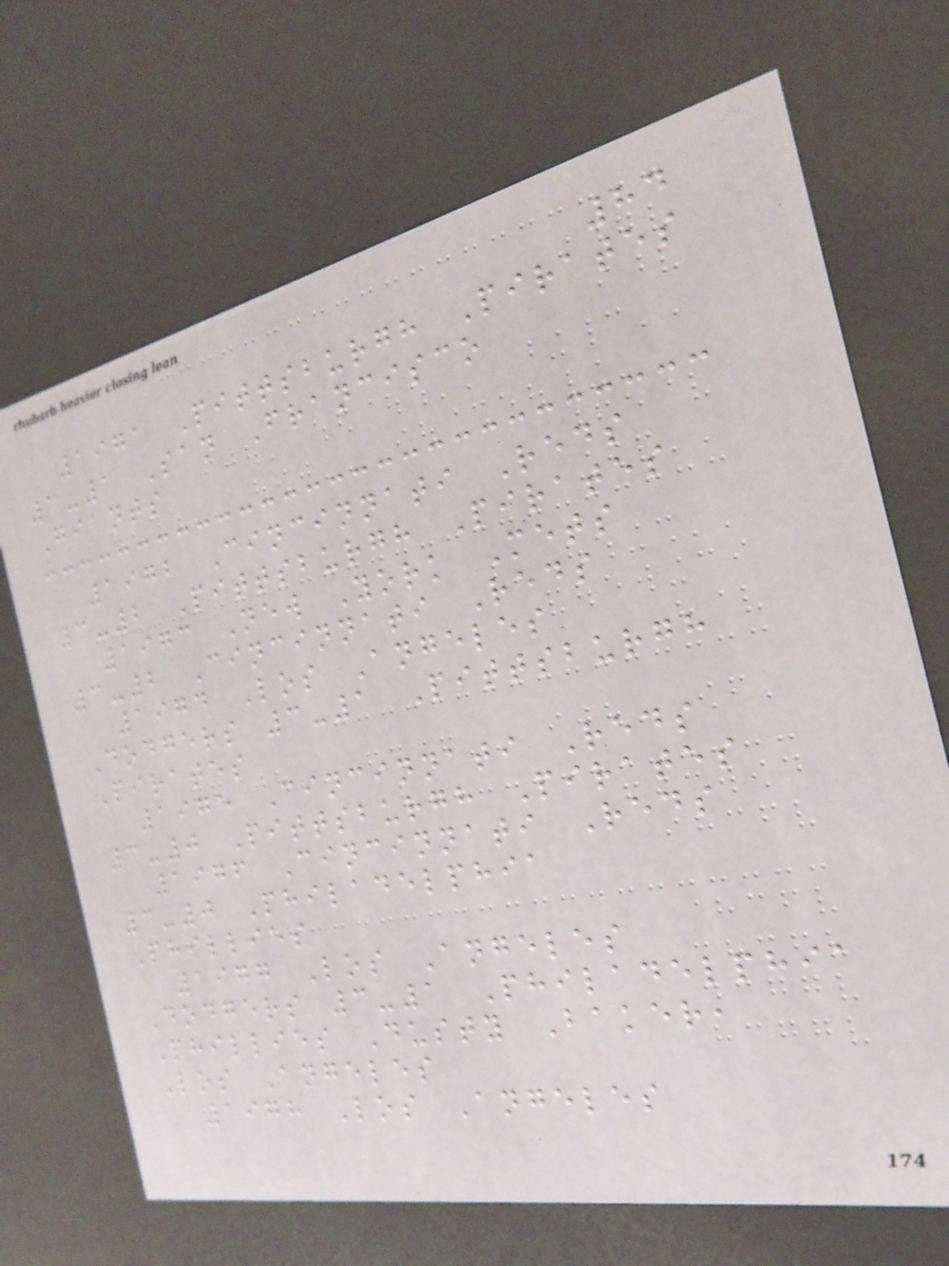84
1971 Pittsburgh Pirates
3-1 San Francisco
Giants
1972 Cincinnati Reds
3-2 Pittsburgh Pirates
1973 New York Mets
3-2 Cincinnati Reds
1974 Los Angeles
Dodgers 3-1 Pittsburgh
Pirates
1975 Cincinnati Reds
3-0 Pittsburgh Pirates
1976 Cincinnati Reds
3-0 Philadelphia
Phillies
1977 Los Angeles
Dodgers 3-1 Philadelphia
Phillies Dusty Baker,
Los Angeles
1978 Los Angeles
